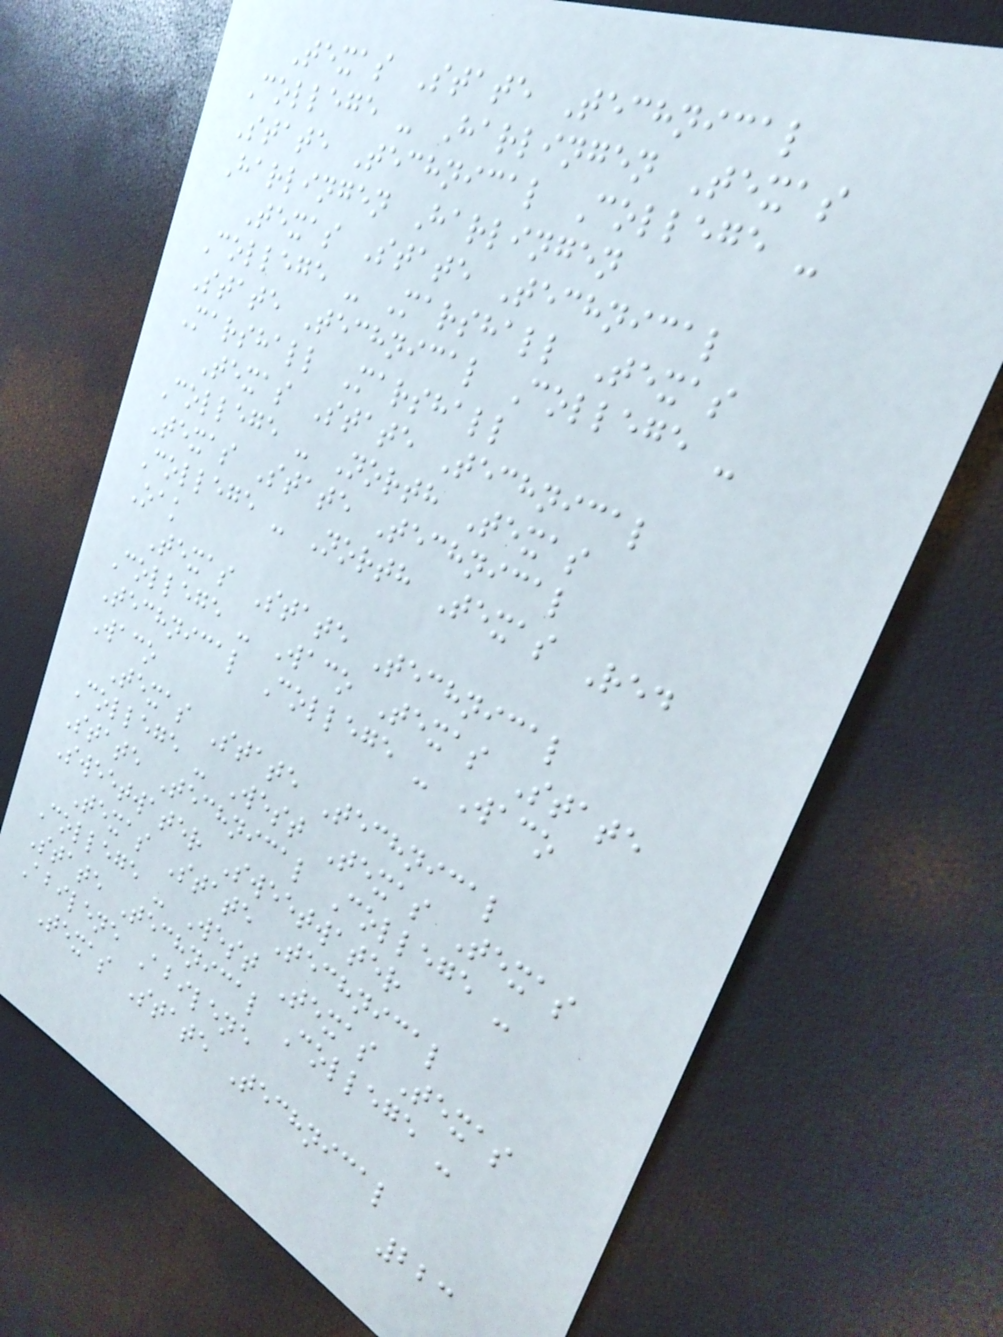Texas State Technical
College - Harlingen Texas
State Technical College -
Harlingen Harlingen
Texas State Technical
College - Marshall Texas
State Technical College -
Marshall Marshall
Texas State Technical
College - North Texas
Texas State Technical
College - North Texas Red
Oak
Texas State Technical
College - Waco Texas State
Technical College - Waco
Waco
Texas State Technical
College - West Texas Texas
State Technical College -
Sweetwater Sweetwater
Texas State Technical
College - West Texas Texas
State Technical College -
Abilene Abilene
Texas State Technical
223
